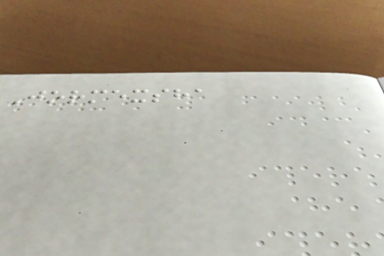Jormexsha
